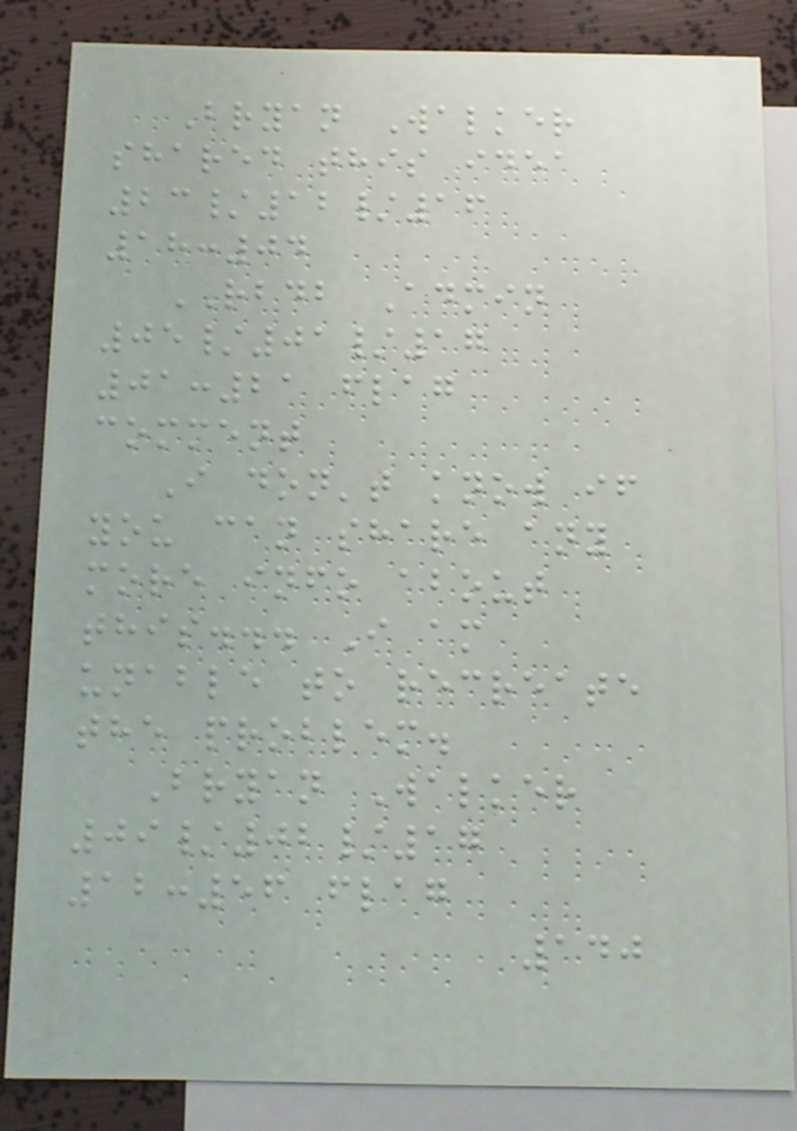Bryan Walker
shared this idea
23/12/16
18:04
RBDB Admin
05/01/17
01:21 flag
comment
I don't know if
you can share any
more info about
this... I am
unable to recreate
the problem.
Bryan Walker
09/02/17
12:56 flag
140
